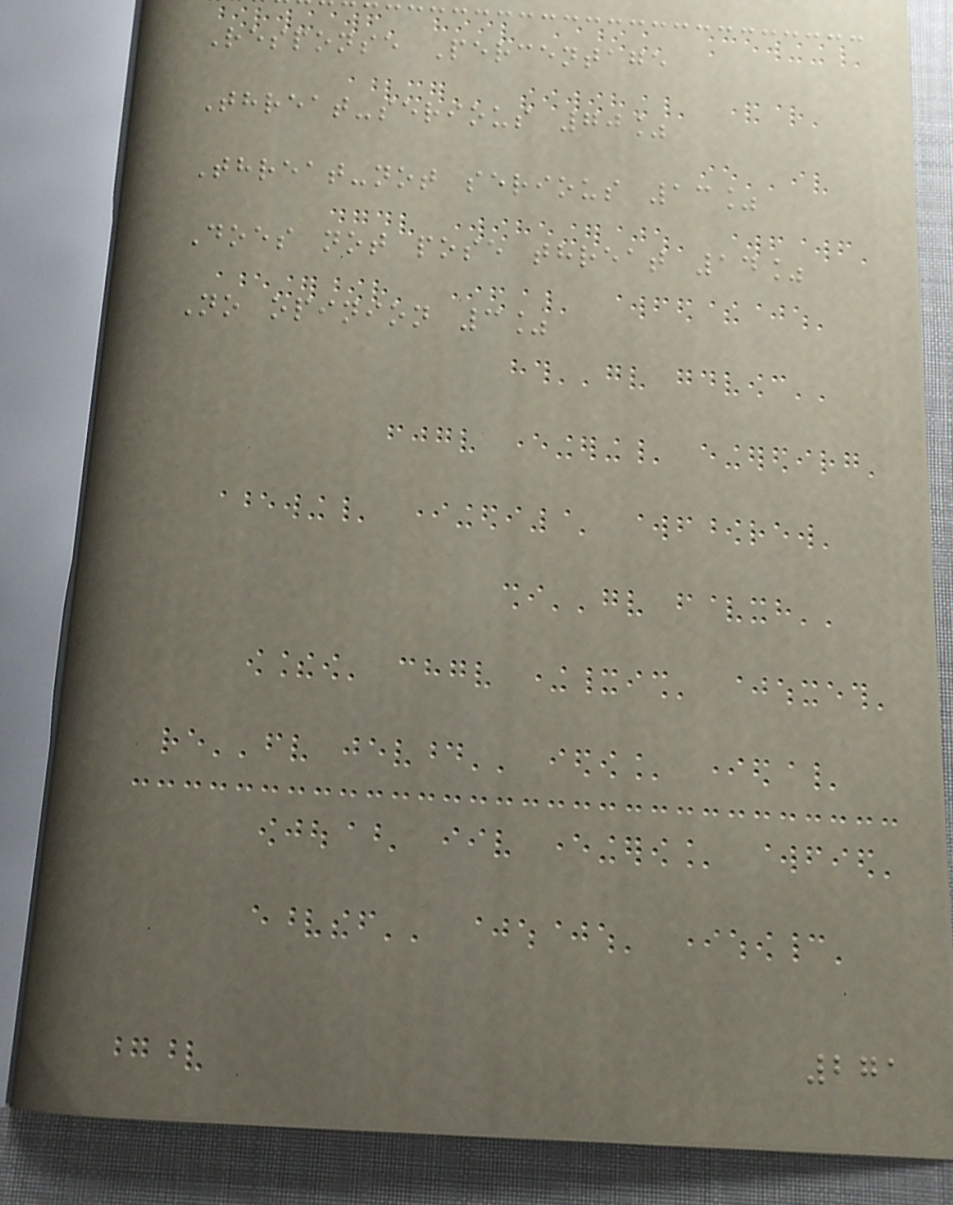Response Percentage
Threat-serious 70%
Threat-not serious 13%
Does not pose threat 14%
No opinion 3%
271
